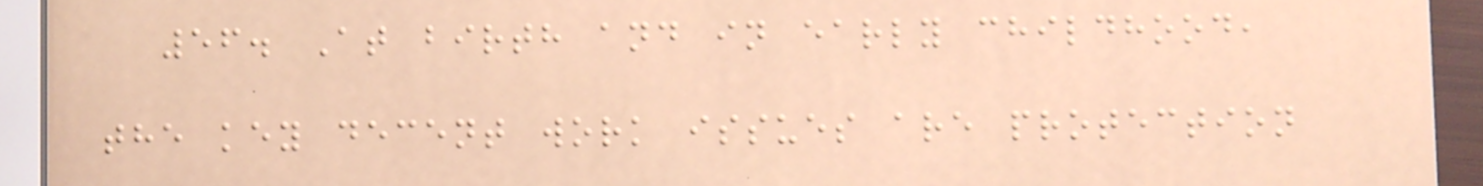56. At birth and in early childhood,
the key decent work issues are protection
